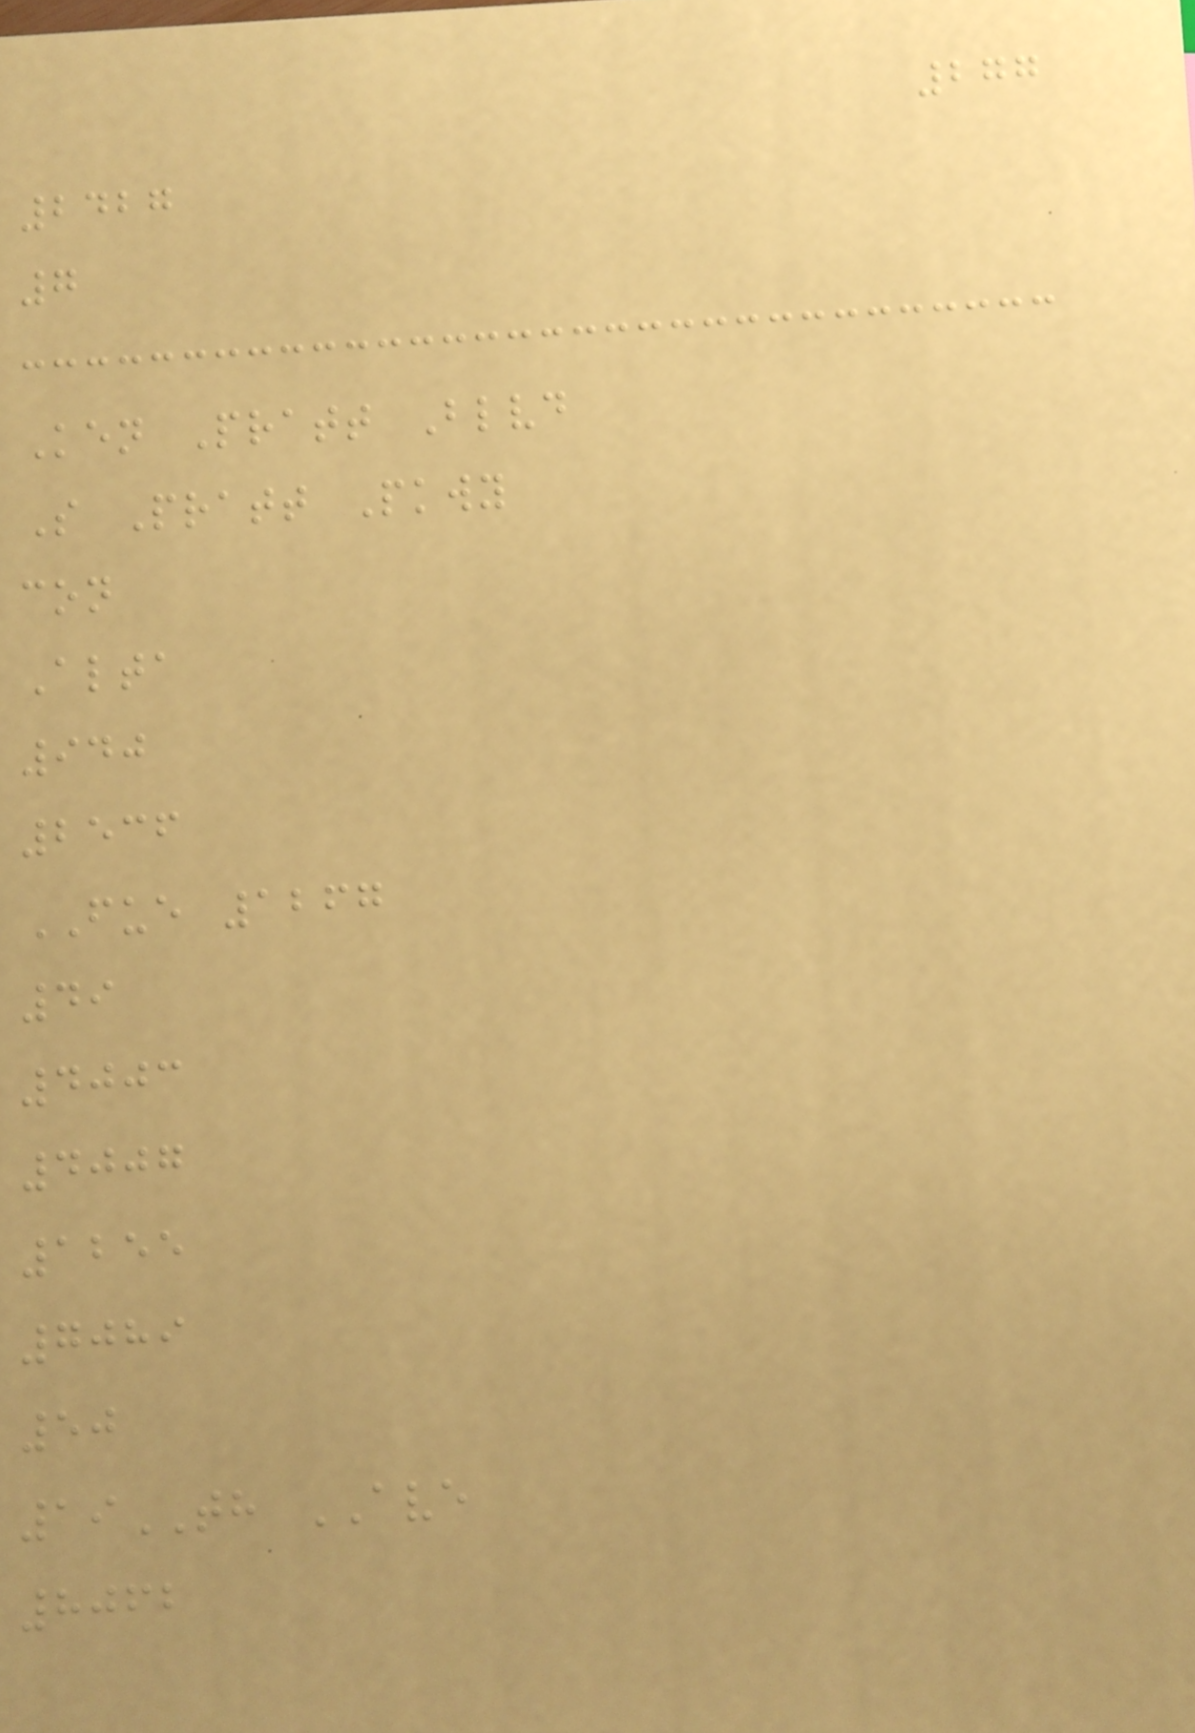277
2427
7
Ken Pratt Blvd
S Pratt Pkwy
con
Alta
940
2536
FUE 1267
49
4003
4007
1255
7089
50
19TH AVE
8062
